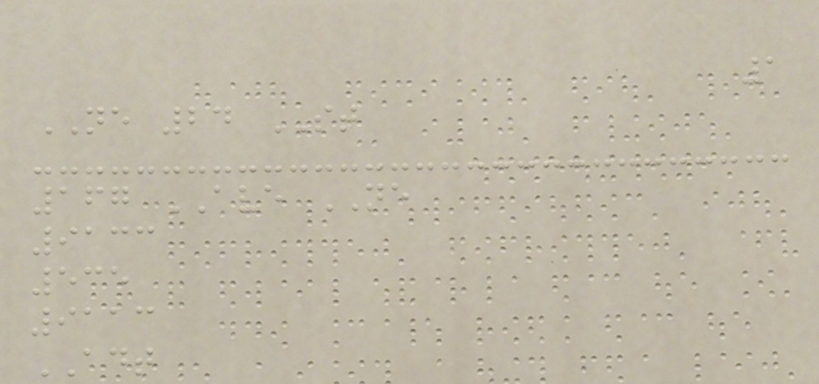1
NE 24 ST
167 AVE NE
9133
535
9113
ADT
